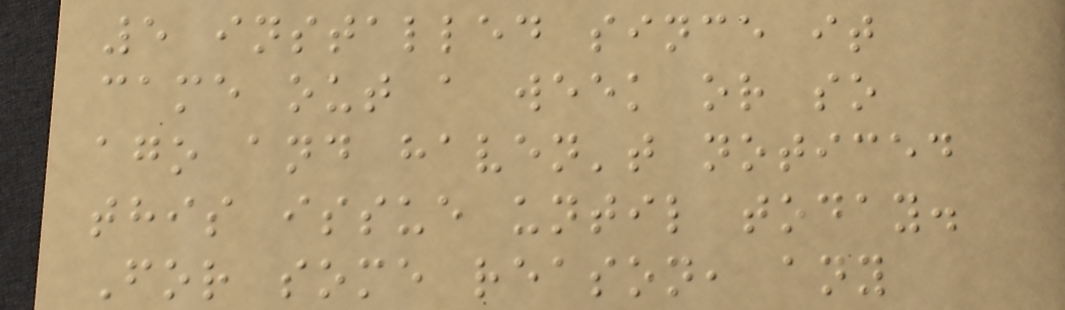5 installed since it
came out a week or so
ago and haven't noticed
this issue until today.
For some reason, any
